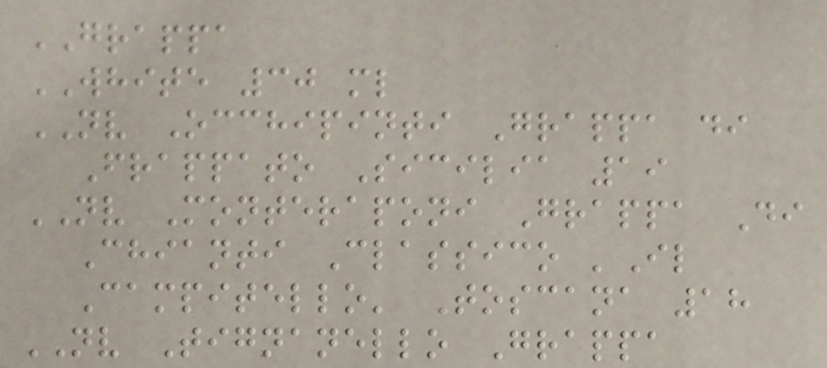GRAPPA
WHITE 30 ml
NV Occhipinti Grappa di
Frappato Sicilia 19
NV Monteraponi Grappa Di
Chianti Classico 'Il
Campitello' Toscana 18
NV Tignanello Grappa
